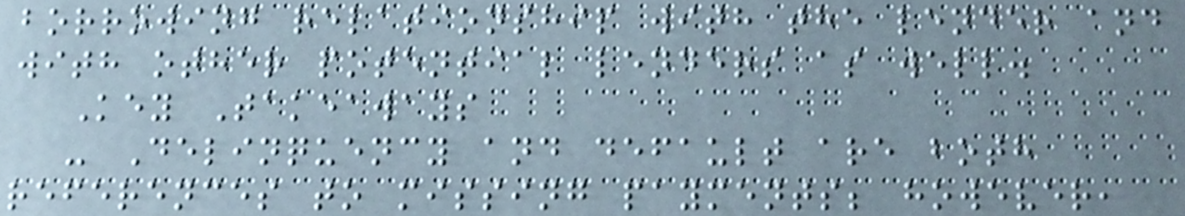borrowing relationship with the lender and
with other potential lenders as well.
Key Takeaways
- Delinquency and default are both
references to missing payments; however,
